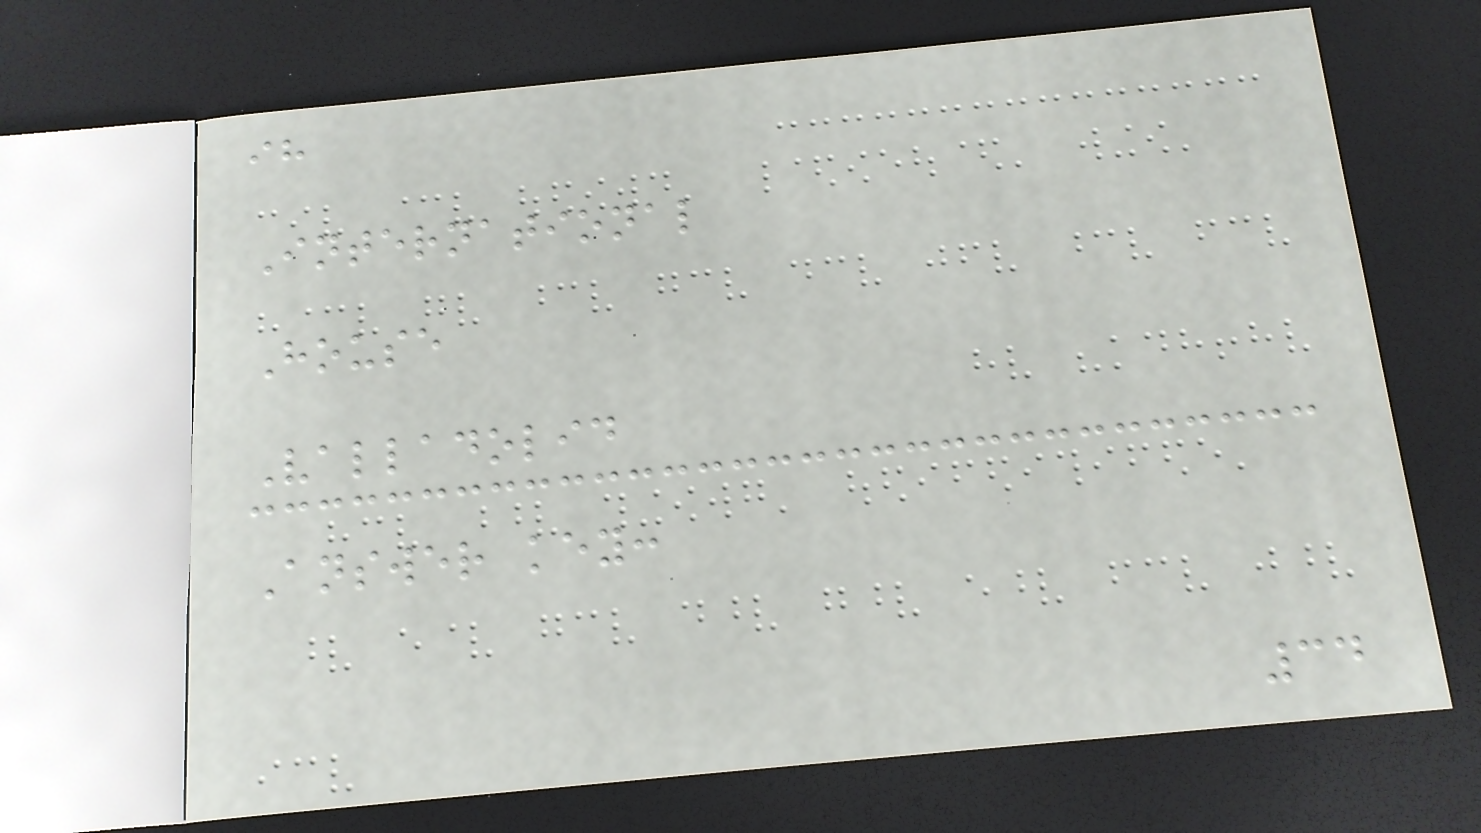ih
International
House
Valladolid
Answer key:
34
